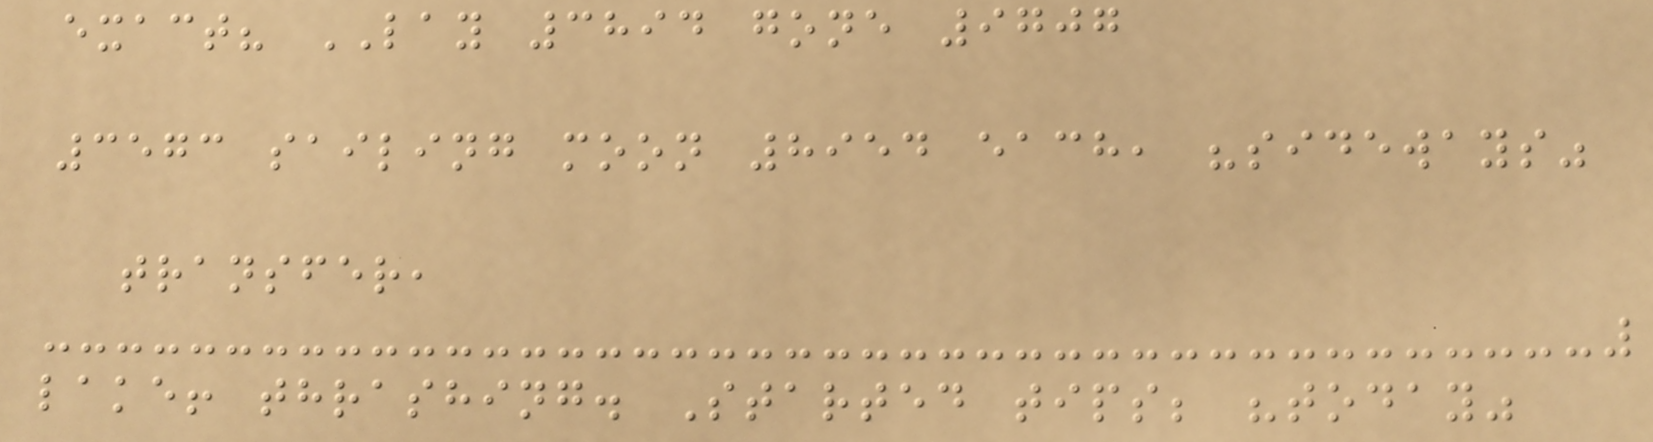exact? LAY 3894 gone 9707
3573 sailing moon 8954 each, "sideways"
transfer,
lake! thrashing. Started tips; "today"
